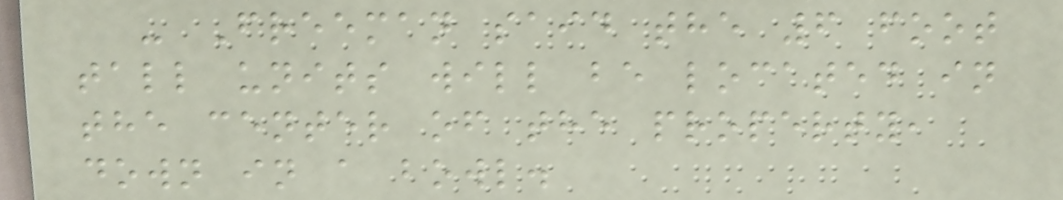- Freeman said the 6 foot
tall units will be located in
the center of the property,
down in a bowl.
